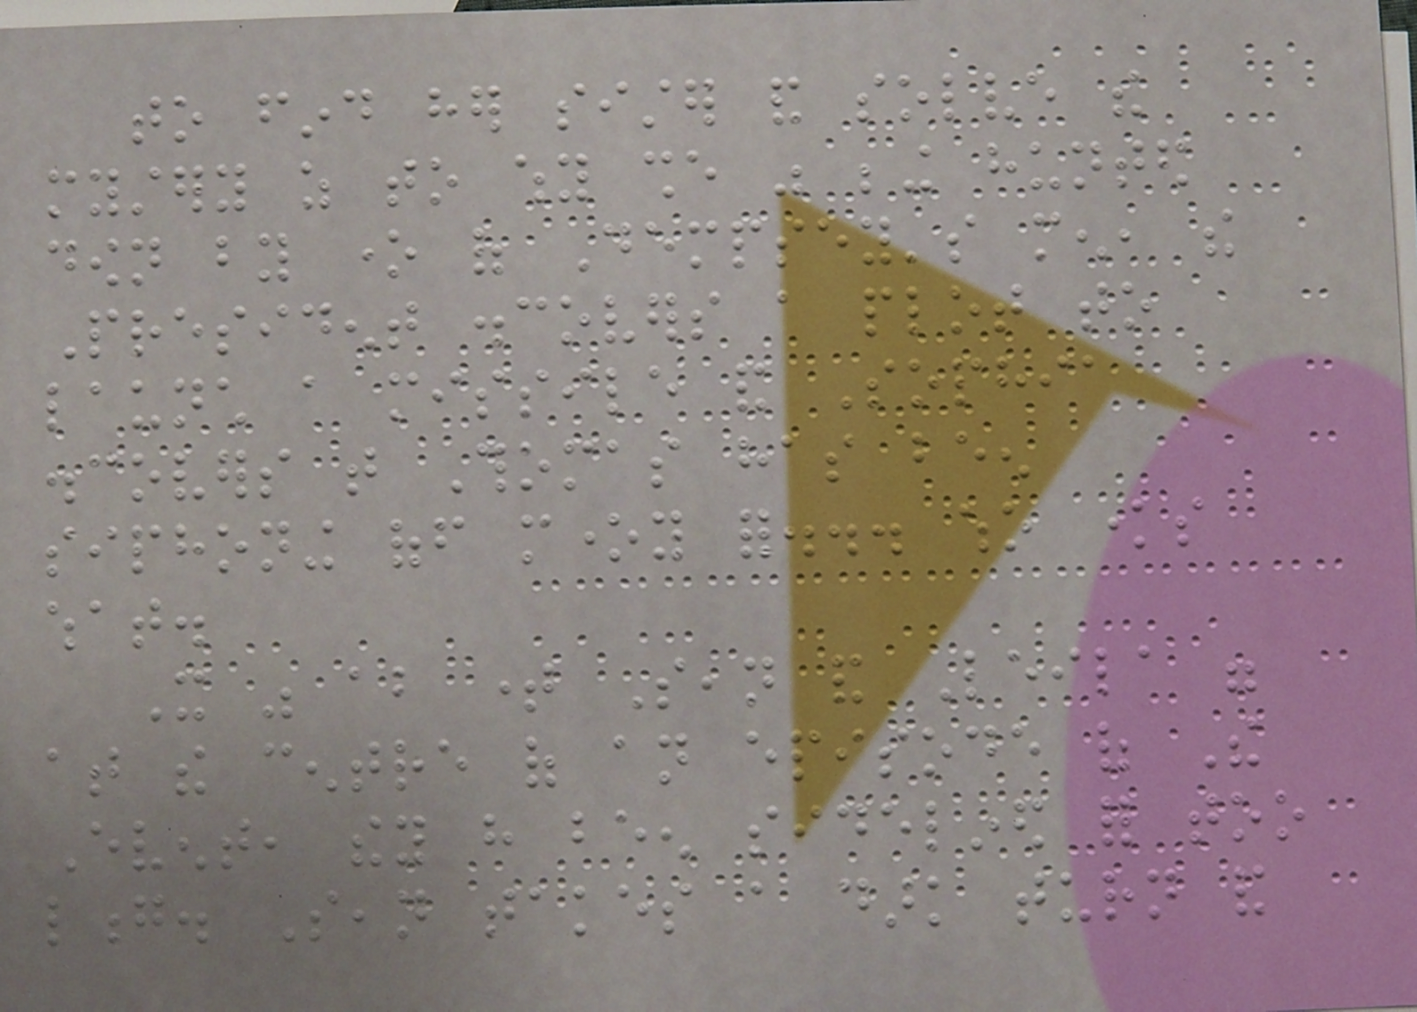to find her sister and solve the
mystery as to why she was being hunted
down by one of Dempsey's men, the
President discovers a plot to
launch a missile and Sophia
discovers that Thomas has been
siphoning off money for... who knows
what.
It was about time Sean and Leila were
at the centre of an episode of The
Event, they have been sidelined for too
long. Sean takes a dark turn and
